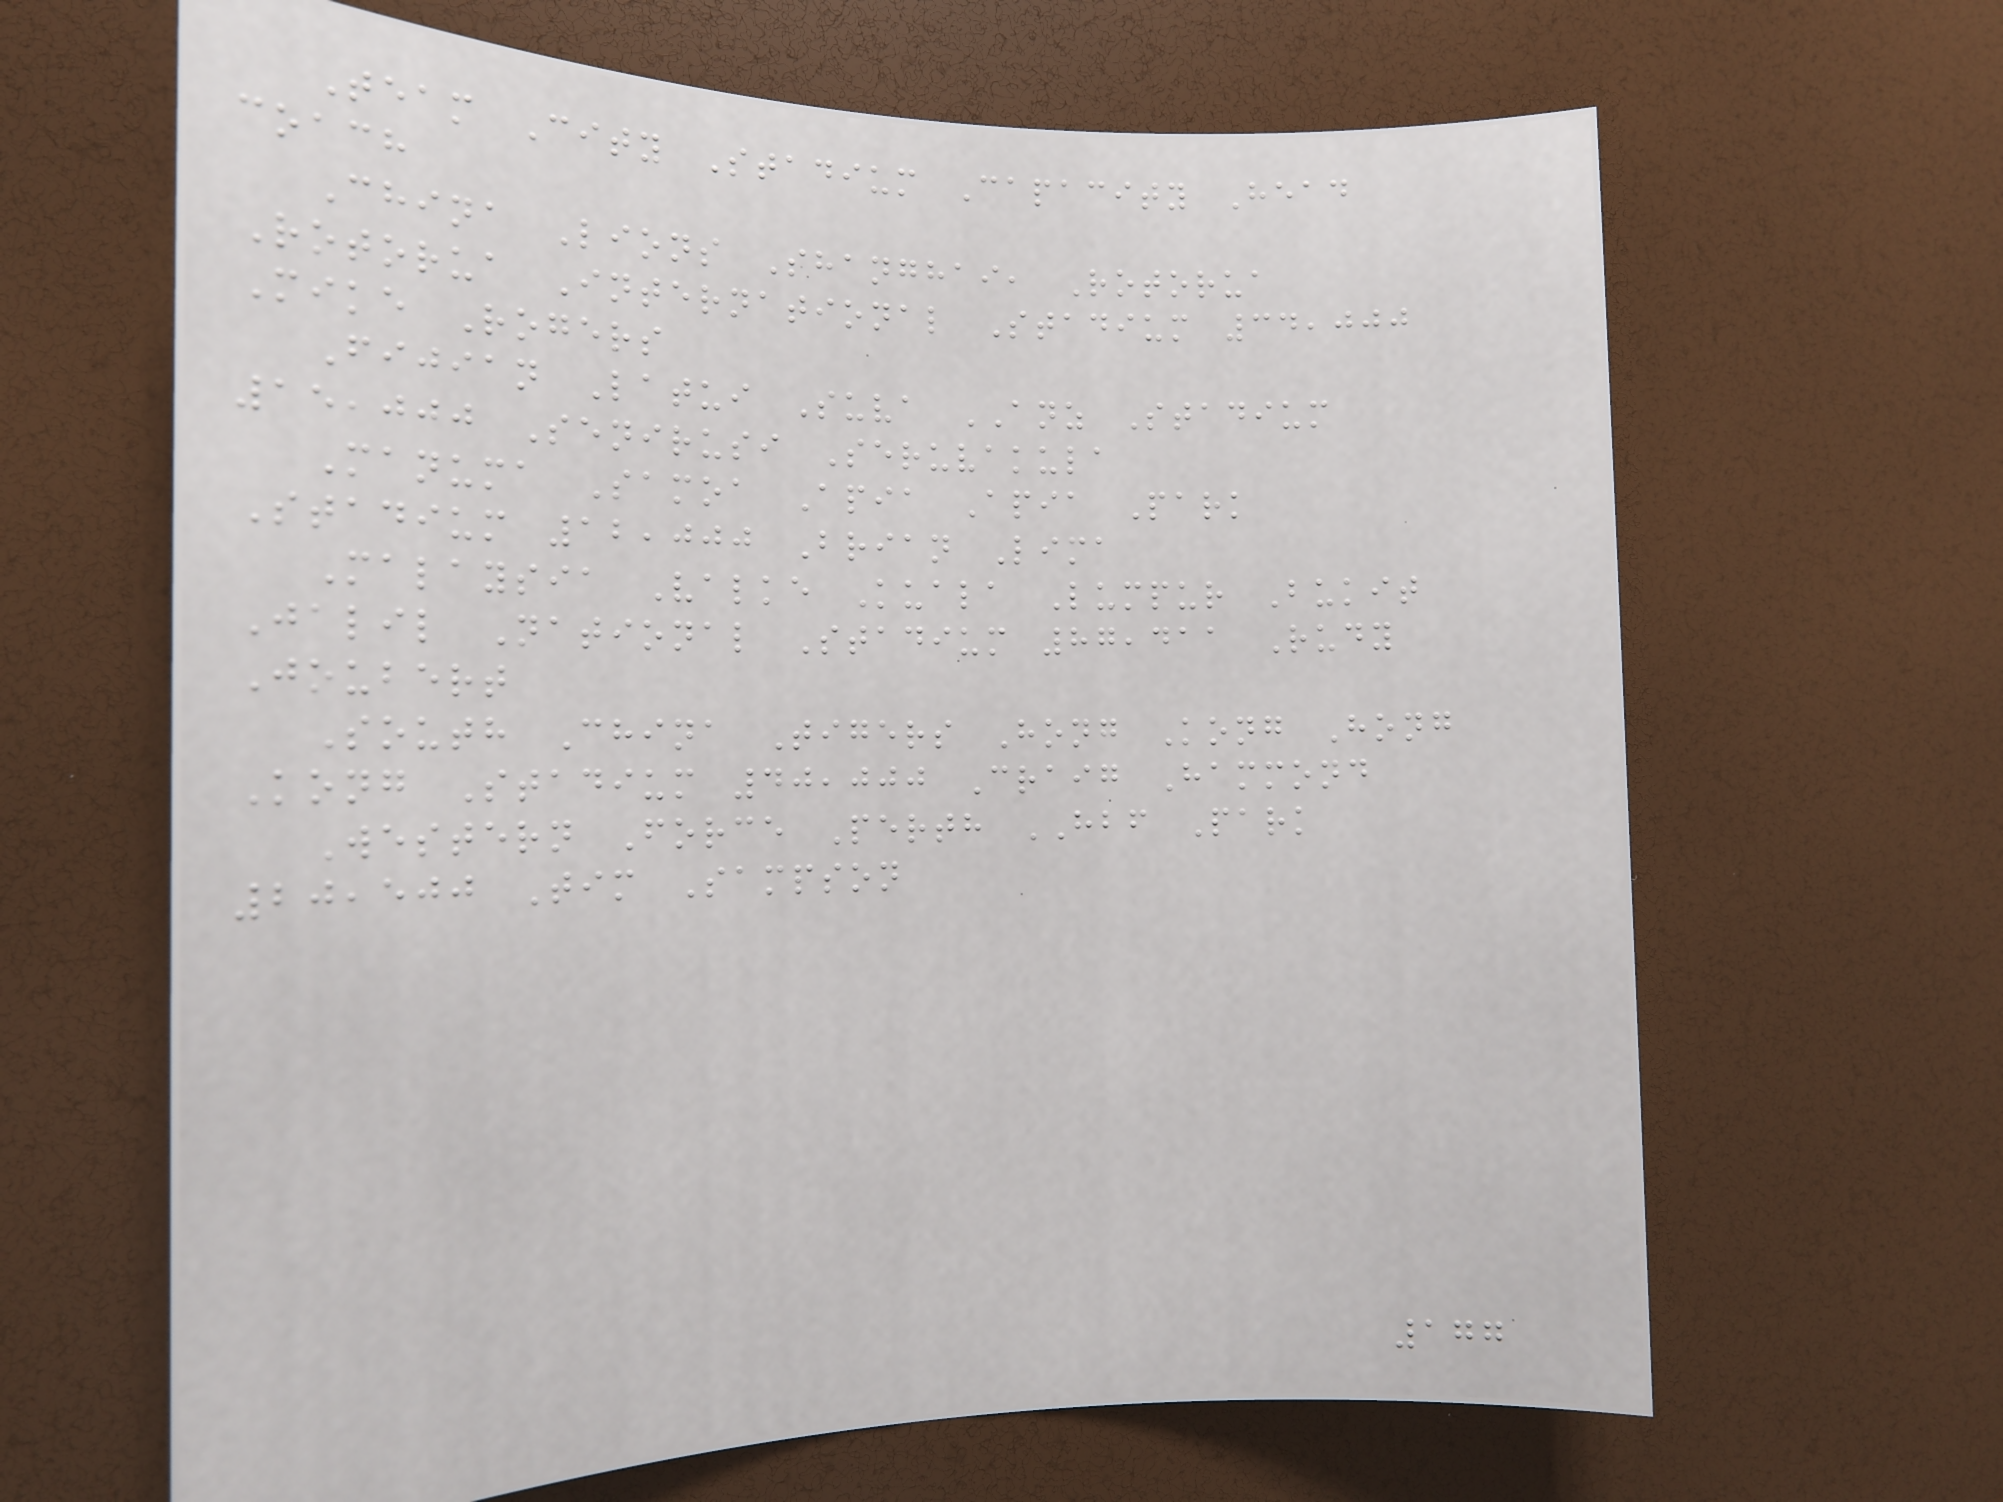Team City Stadium Capacity Head
coach
China Lions Shanghai, Rotorua
Rotorua International Stadium 34,000
Mike Rogers
Fijian Latui Suva ANZ Stadium
15,000 Senirusi Seruvakula
Manuma Samoa Apia Apia Park
Stadium 12,000 Brian Lima
Malaysia Valke Kuala Lumpur Bukit
Jalil National Stadium 87,411 Rudy
Joubert
South China Tigers Hong Kong Hong
Kong Stadium 40,000 Craig Hammond
Western Force Perth HBF Park
20,500 Tim Sampson
177
